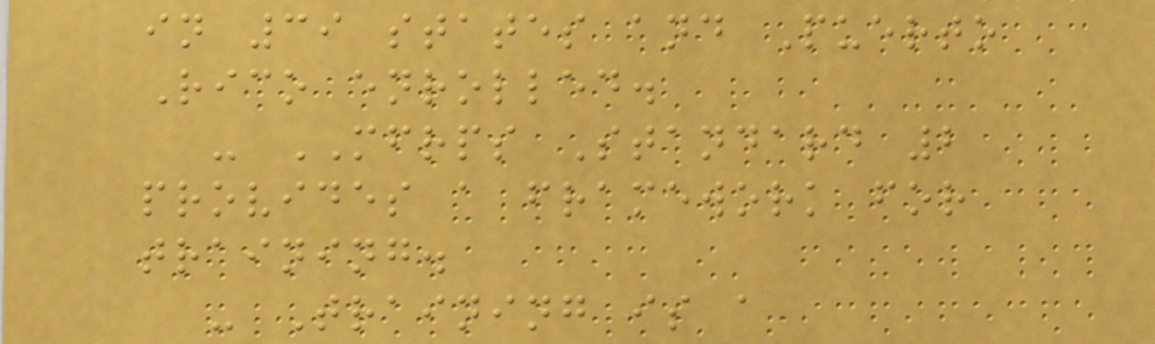in 39 states and Puerto
Rico enrolled.
- MFRPS Standard 2
provides a framework for
training.
- Training is a
